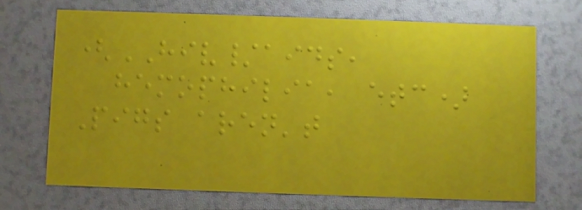(HIV/aids,
hemophilia, etc)
Pigs aren't
